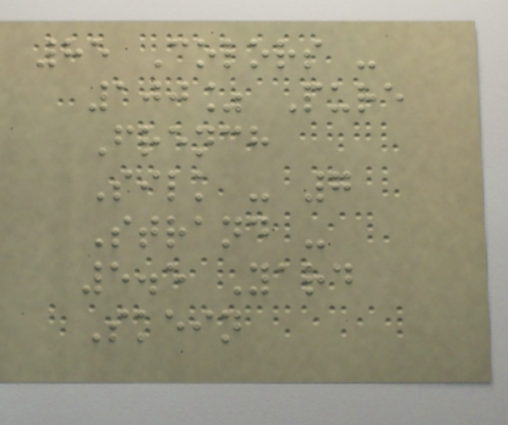85 Colors -
100% Pure
French
Silk - 7
Strand -
5.5 Yard
Skein
